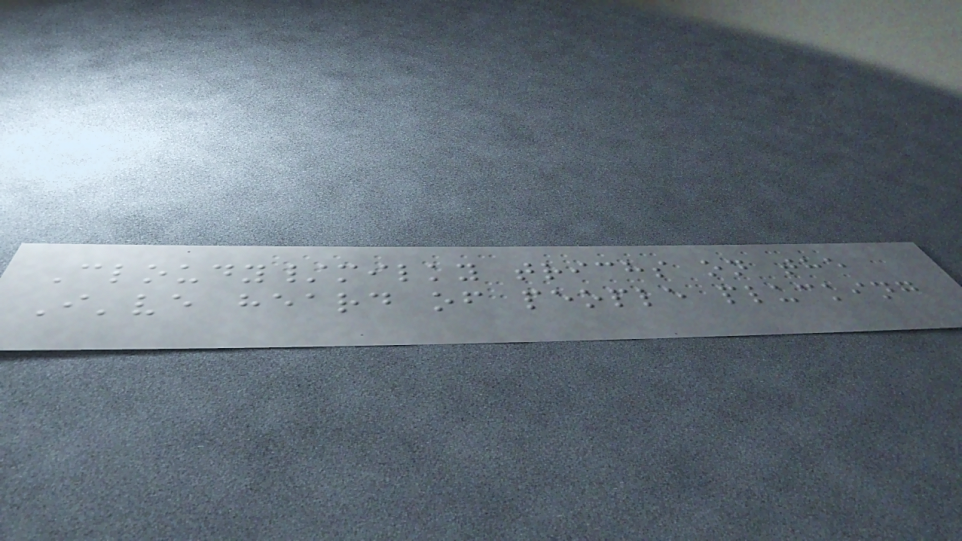Cloudy/milky trichs on the
I've heard of people plucking
